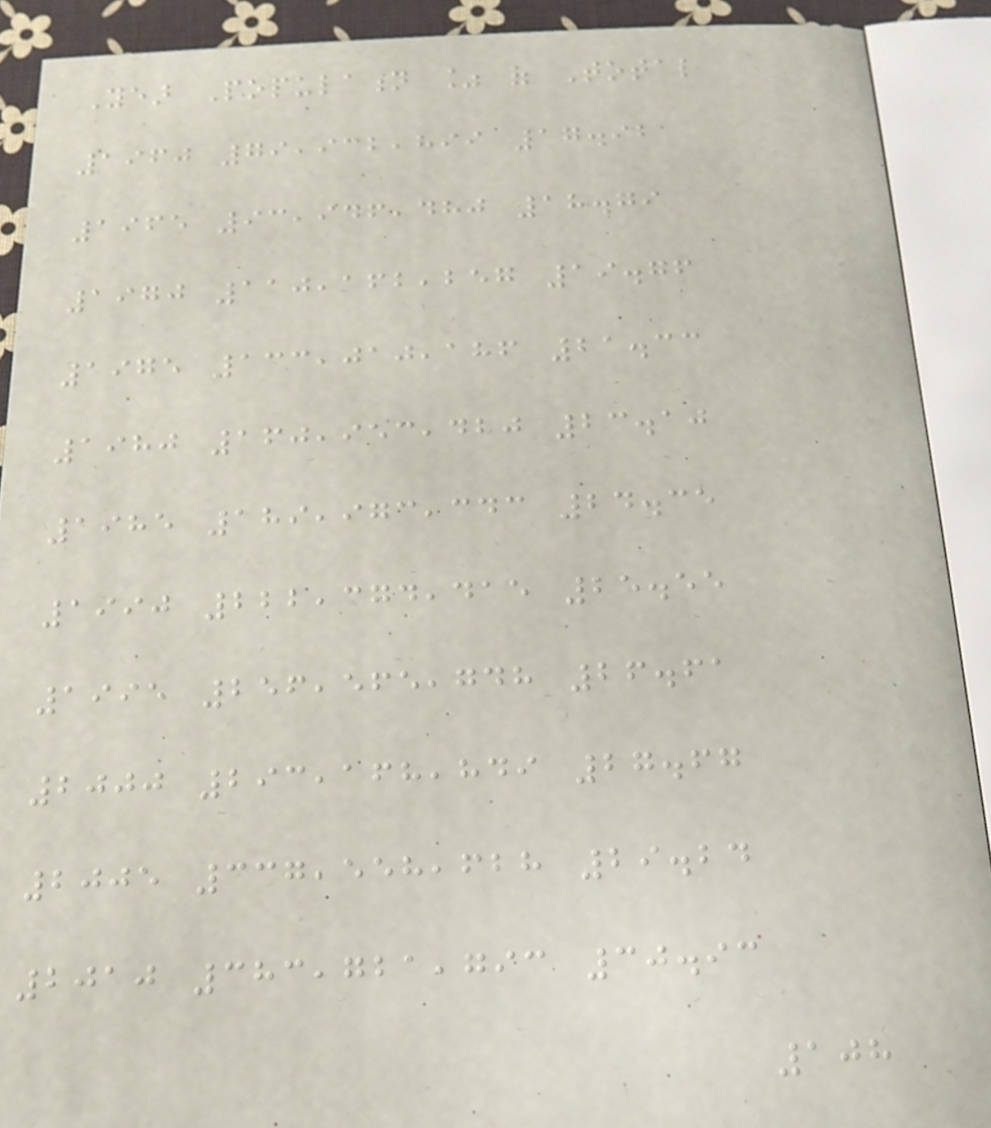Year Population % of Total
1960 79,932,899 17.92
1965 93,946,480 18.79
1970 110,162,257 19.76
1975 133,010,186 21.33
1980 160,953,420 23.10
1985 189,973,343 24.35
1990 222,374,415 25.55
1995 256,565,748 26.61
2000 293,168,849 27.67
2005 337,558,628 29.24
2010 383,721,793 30.93
108
